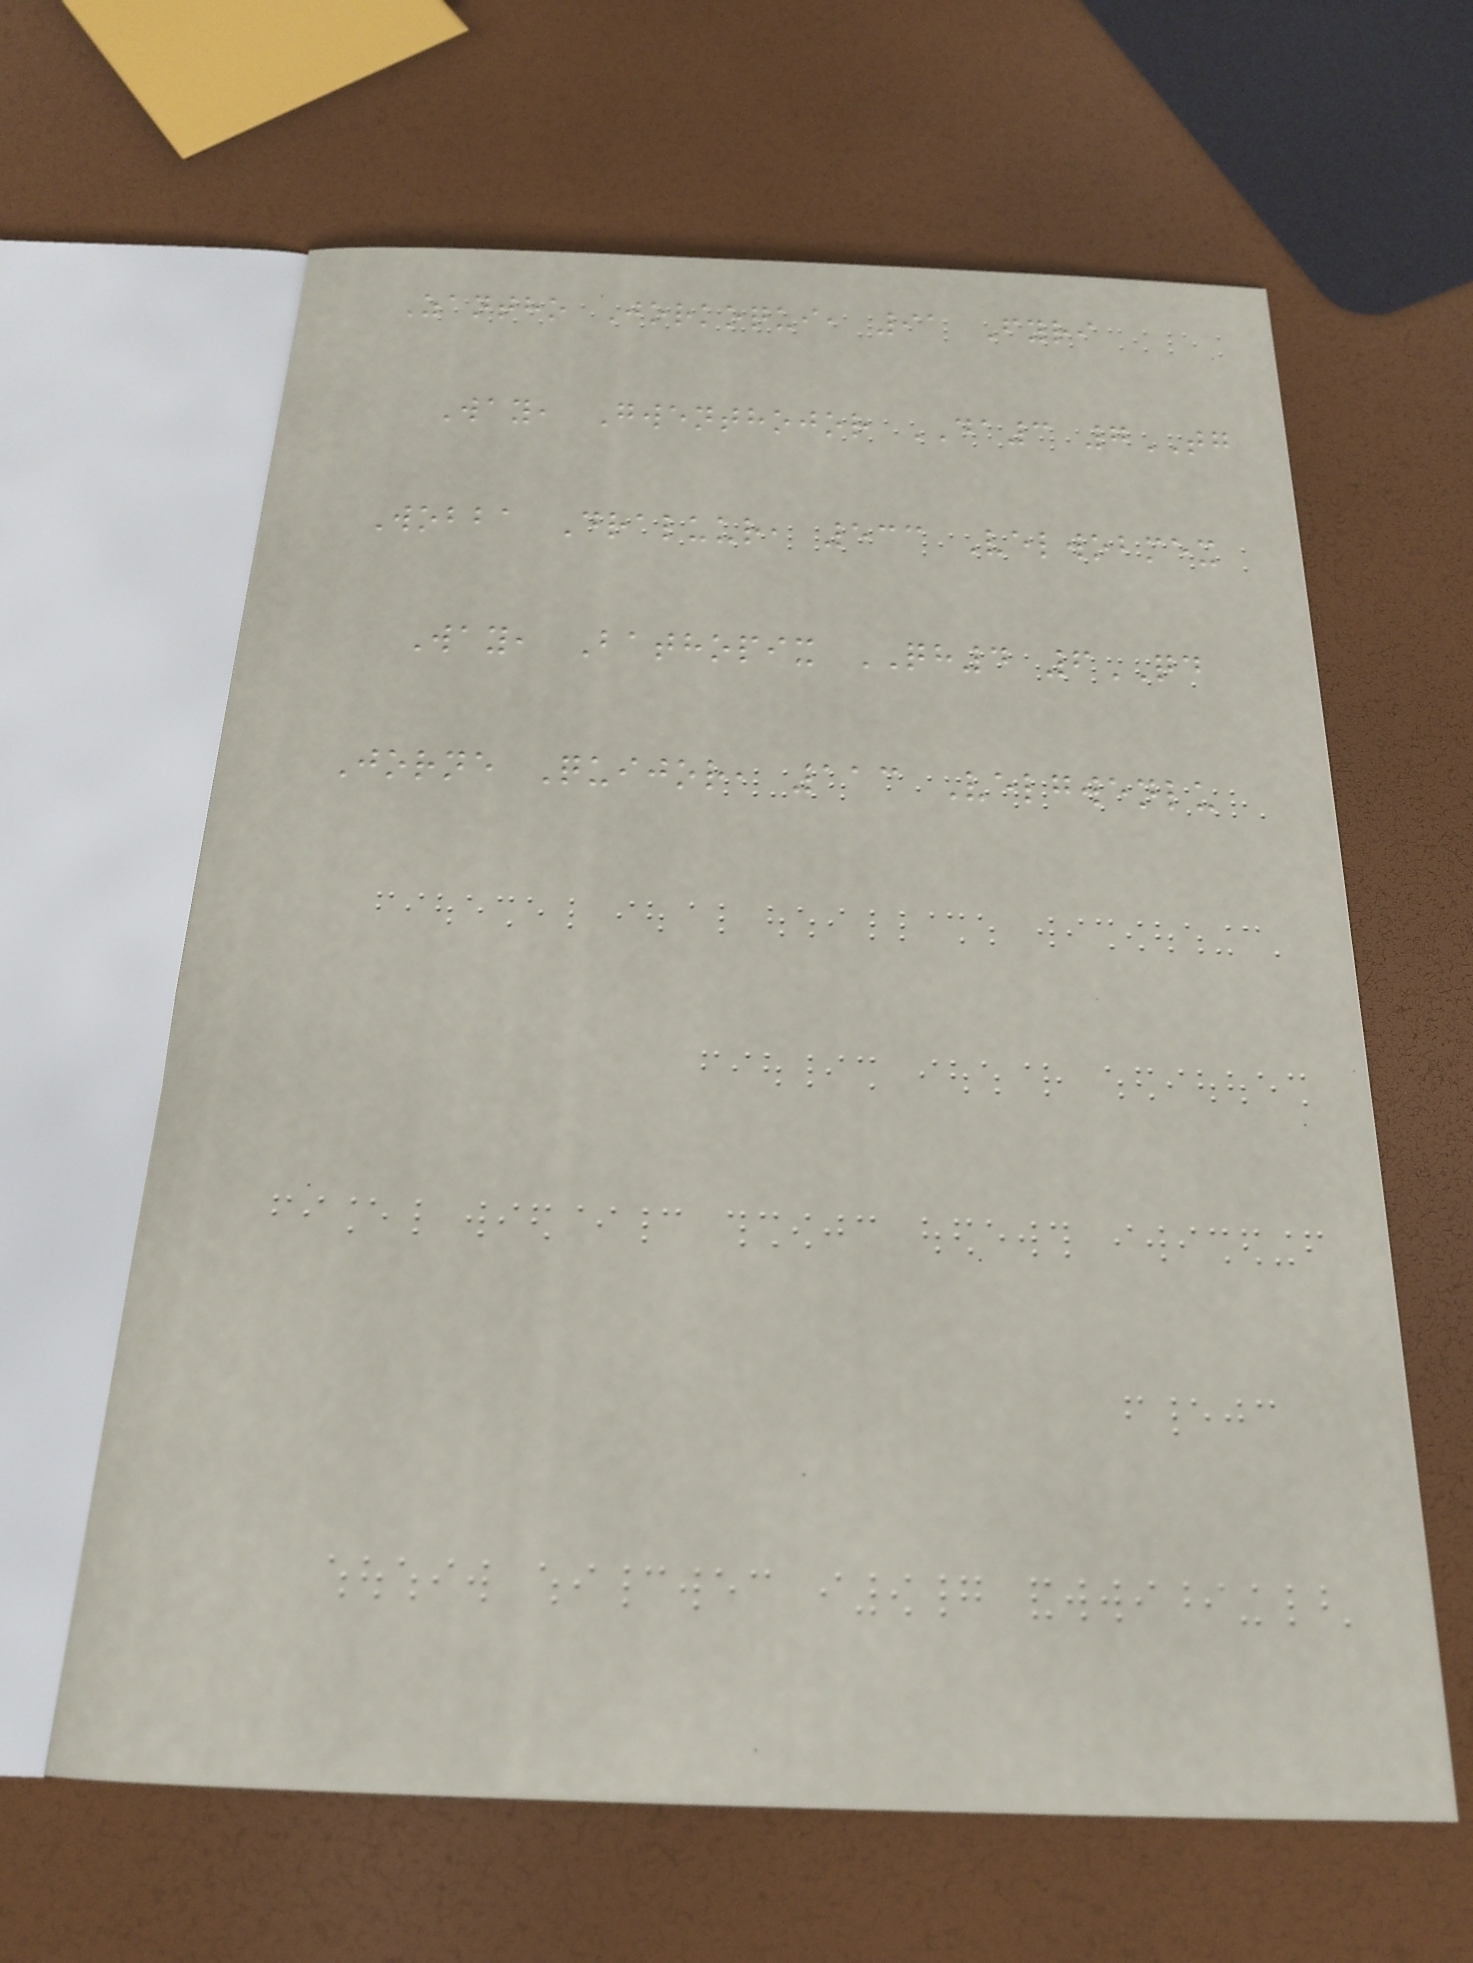Zantho Jorkoqui, 91 Fyri
Way, Gwenthojor DA3 7TG
Wobba Draluur, 533 Velwobmex
Way, Bathopix QH4 6QD
Jorne Quijor, 113 Velgwenlu
